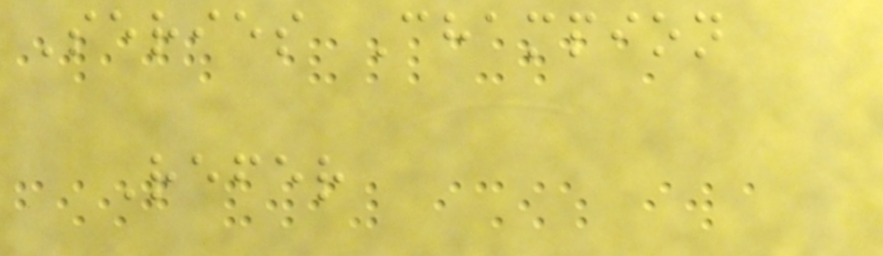Series Champion
Refer
